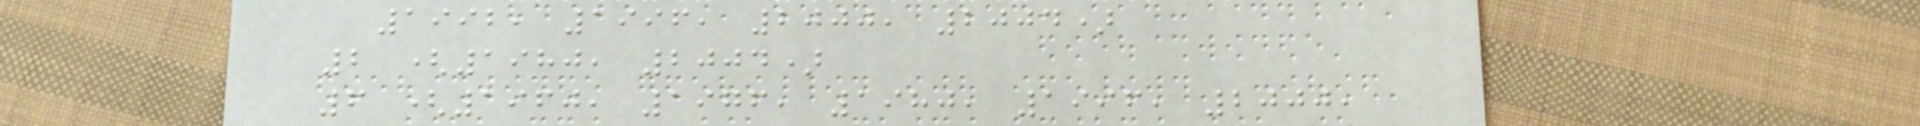1992, 1996, 2000, 2004)
2 (1980, 2004)
6 (1960, 1976, 1980, 1996, 2000,
